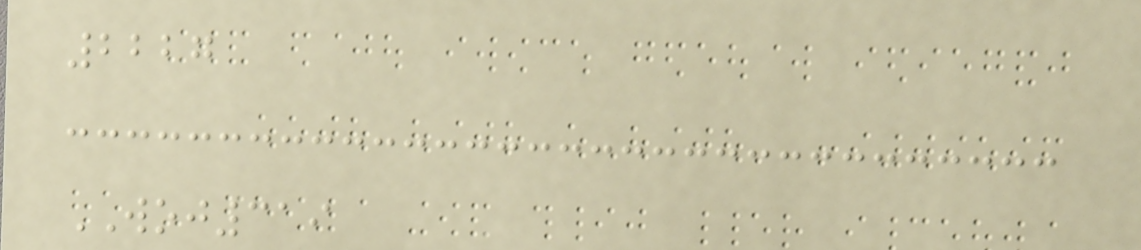2227
WOJ319
